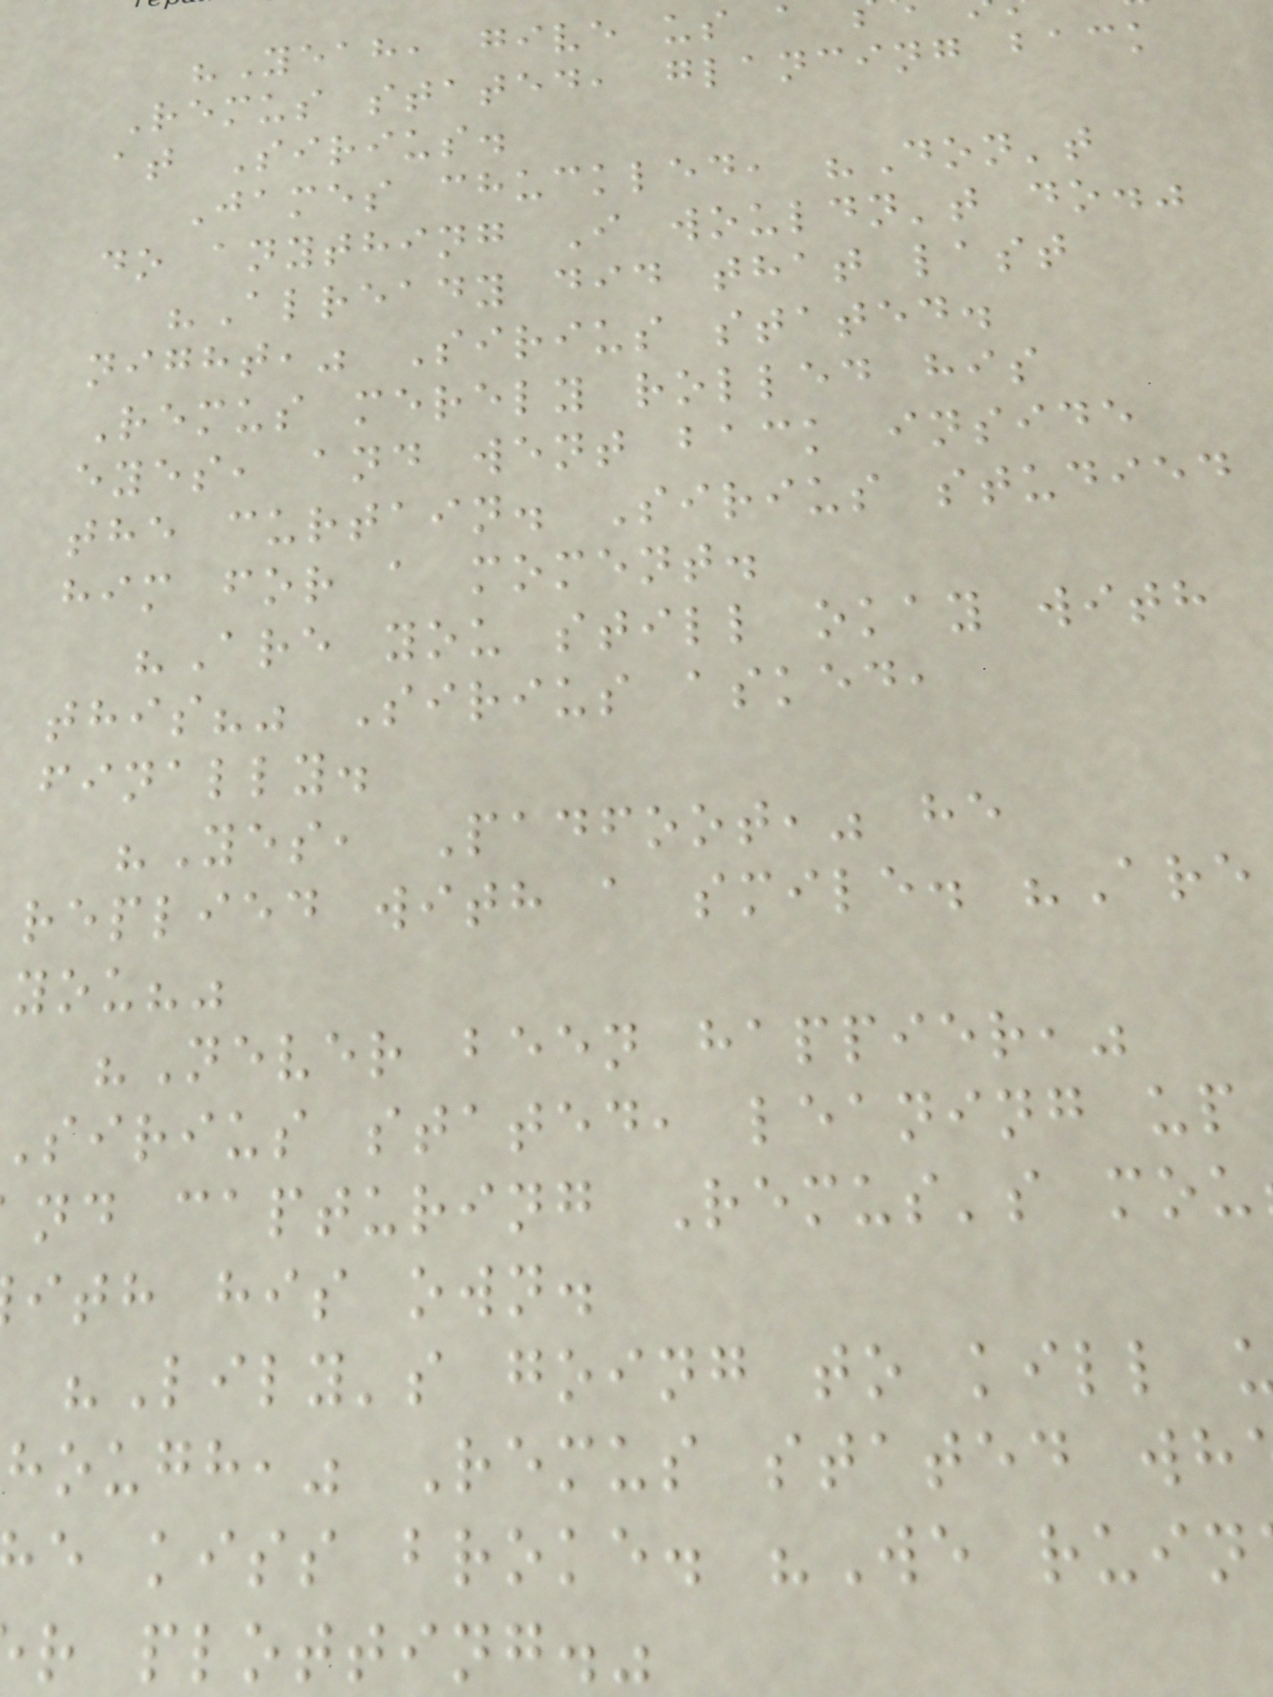"Yeah, give us a
Remus stated, glancing back
at Sirius.
James chuckled, "Don't
do anything I wouldn't do."
"Already did that last
night," Sirius stated.
Remus merely rolled his
eyes, and went back inside
the curtain. Sirius studied
him for a moment.
"Are you still okay with
this?" Sirius asked,
finally.
"Yes, Padfoot," he
replied with a smile. "Are
you?"
"Never been happier,"
sirius stated, leaning up
nd capturing Remus's mou
ith his own.
"Lily's going to kill
hough," Remus stated wh
e kiss broke. "We ruin
r plotting."
